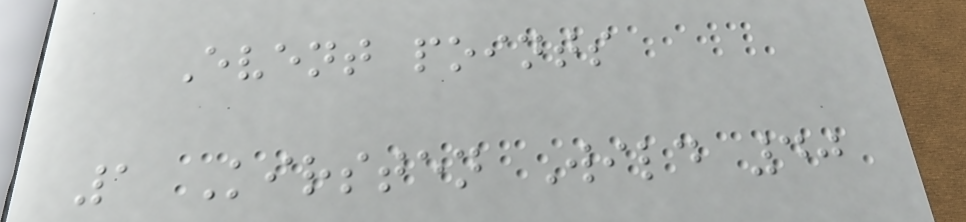Event points
1 Kirsten Wild 40
